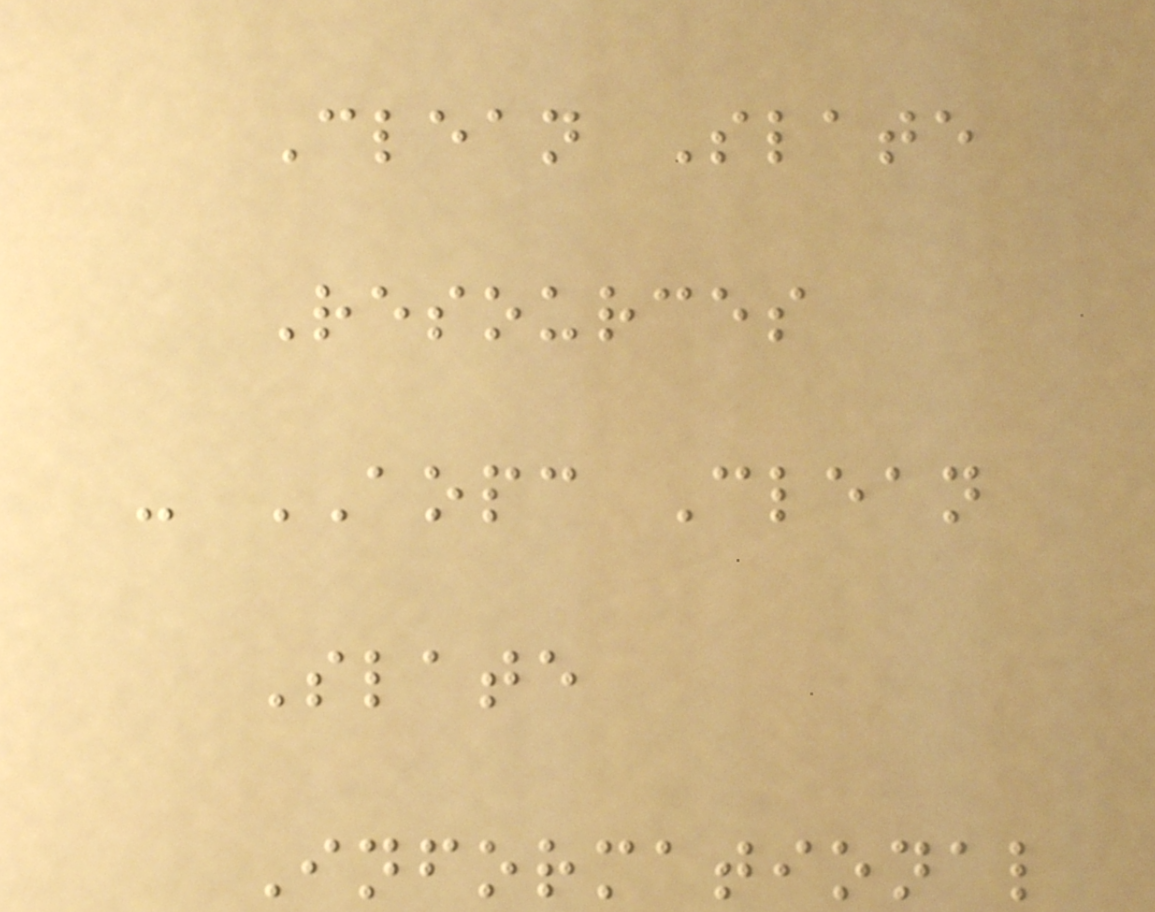Clean Slate
Resources
- AOPC Clean
Slate
Informational
